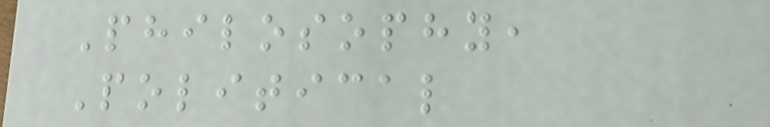Philosophy,
Political
